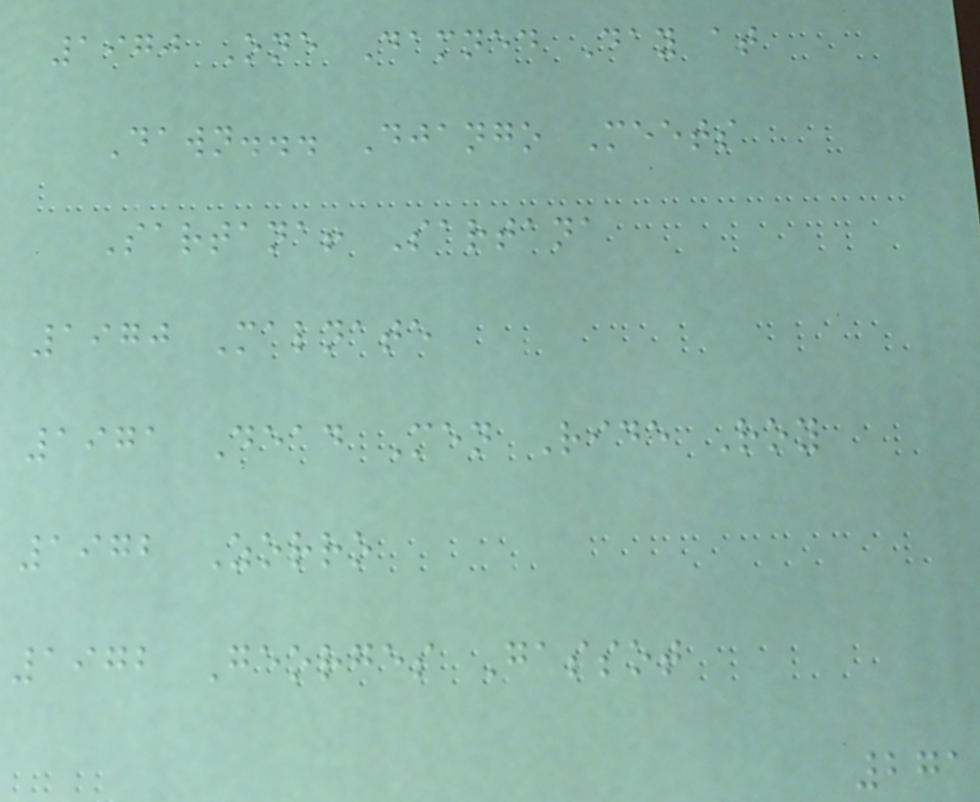1970 One Damned Day at
Dawn... Django Meets
Sartana! Sartana
1970 Malnate
1971 Dead Men Ride Roy
1972 Zorro
1972 Georges Gassot
271
